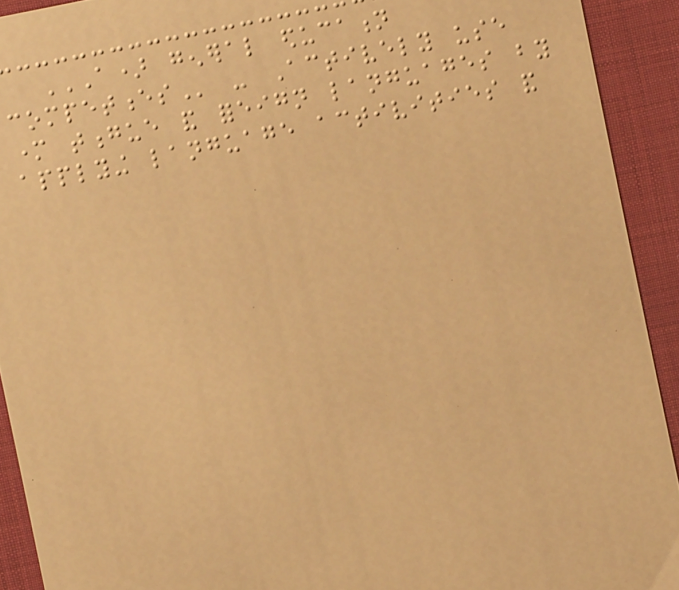A) GENERAL EDUCATION
COMPETENCES - Actively use
mother tongue and foreign languages by
applying language activities and
